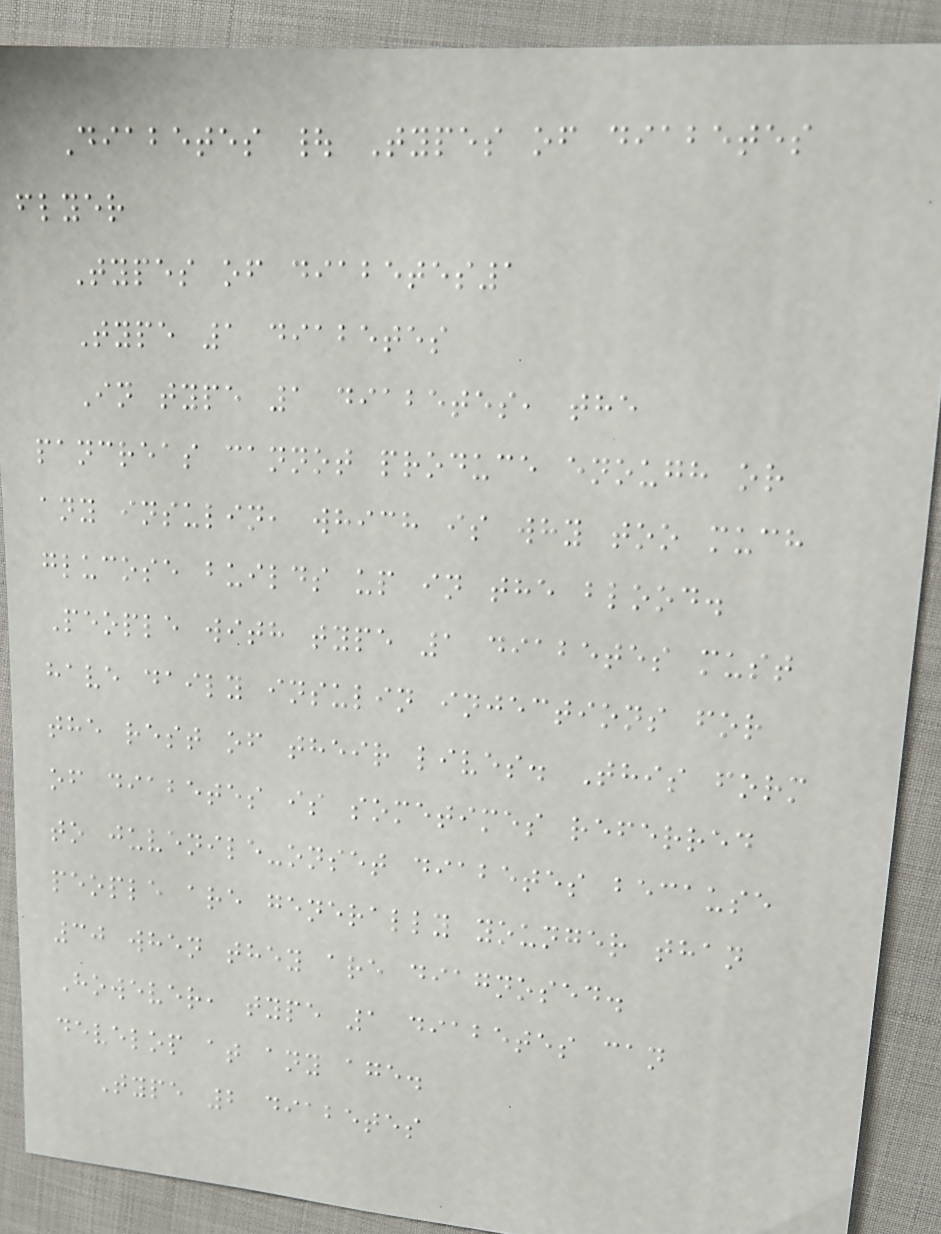Diabetes | Types of diabetes
flyer
Types of diabetes1
Type 1 diabetes
In type 1 diabetes, the
pancreas cannot produce enough or
any insulin, which is why too much
glucose builds up in the blood.
People with type 1 diabetes must
have daily insulin injections for
the rest of their lives. This form
of diabetes is sometimes referred
to juvenile-onset diabetes because
people are generally younger than
30 when they are diagnosed.
However, type 1 diabetes can
develop at any age.
Type 2 diabetes
